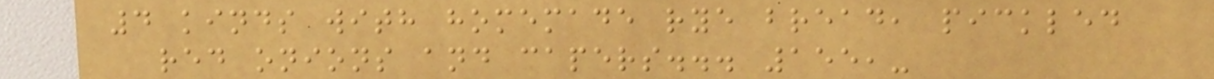4 kinds with homemade rye bread, pickled
red onions and capers... 155,-
